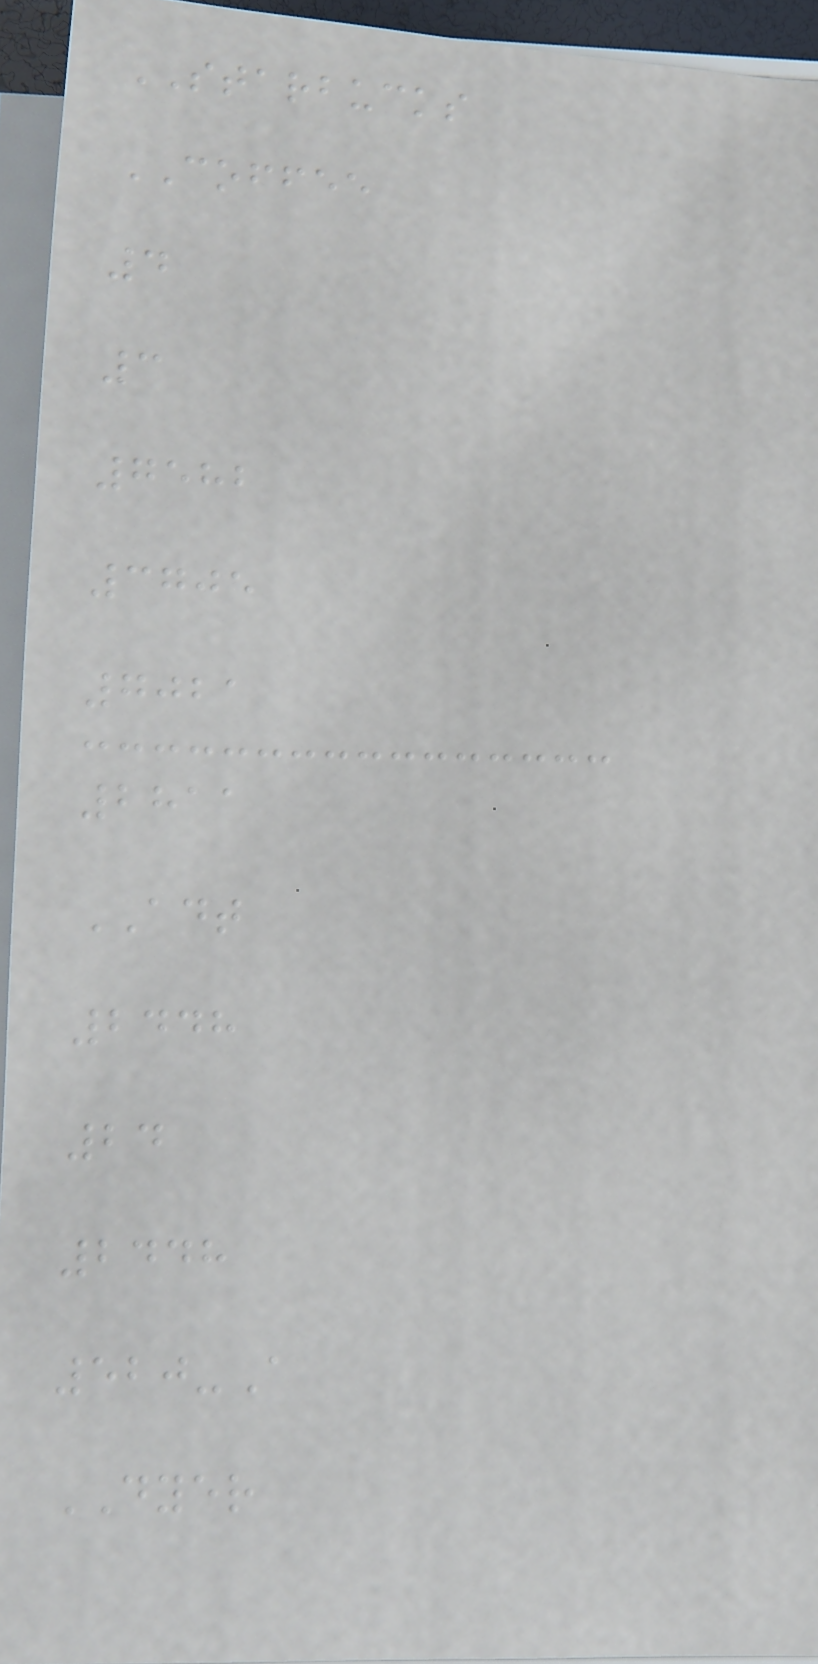STARBUCKS
COFFEE
4
3
7582
3705
7021
2811
ADT
2448
24
2448
520-A
DYER
